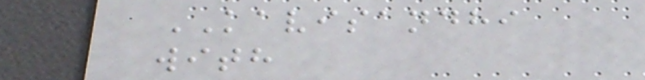KAVISANDHI
with
